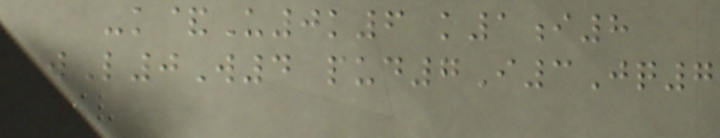-k&U0k6 k1i8
wL0W4 pud7I3Jq7
